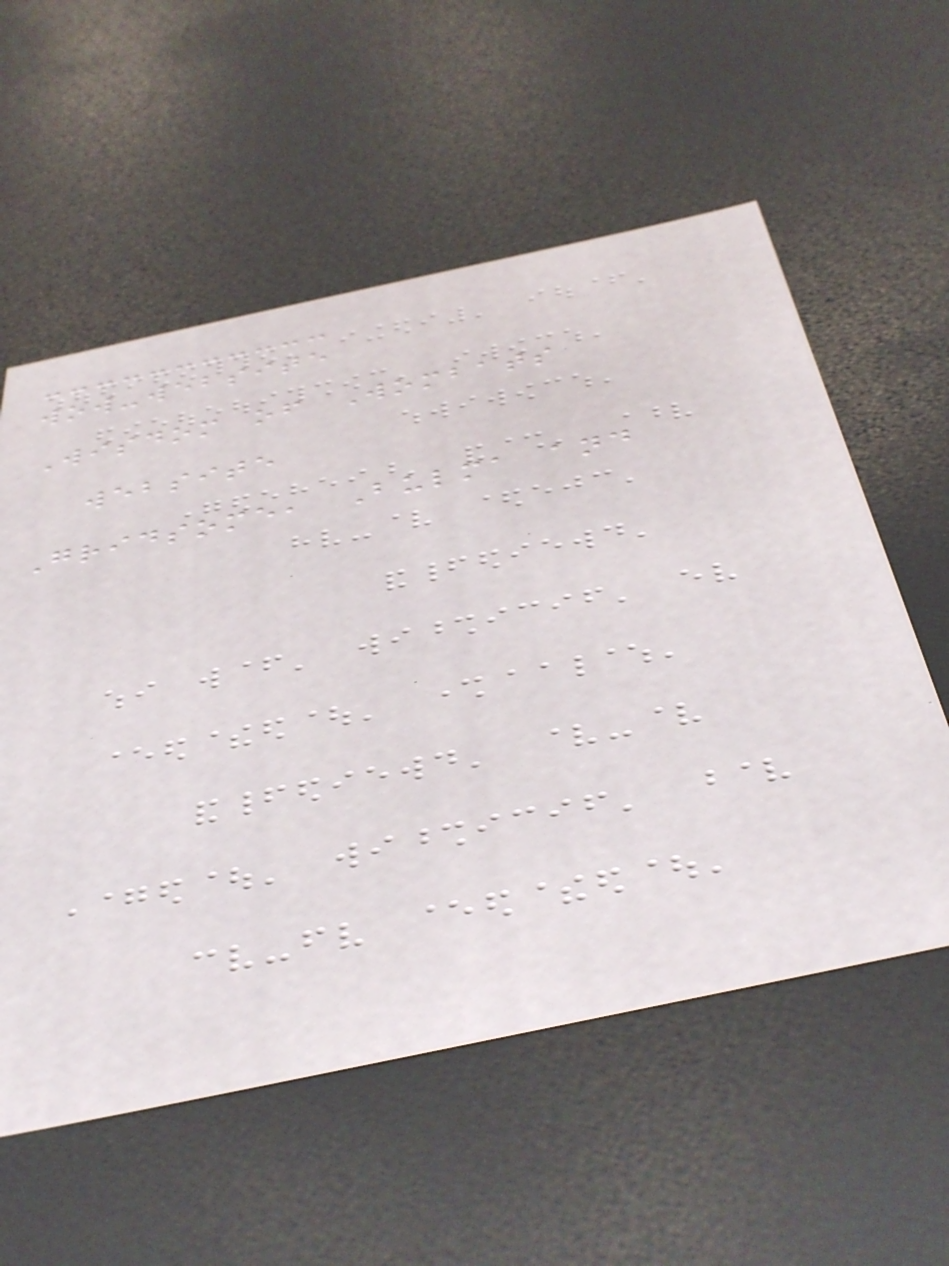wow-website
Wisdom of Wombats
website
Gridsome, Bulma and
